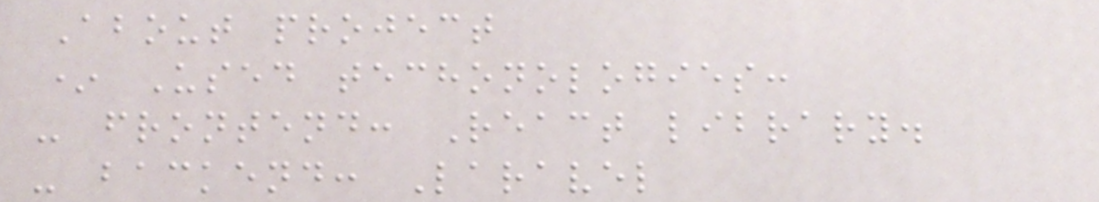About project
* Used techonologies:
- frontend: React library.
- backend: Laravel
